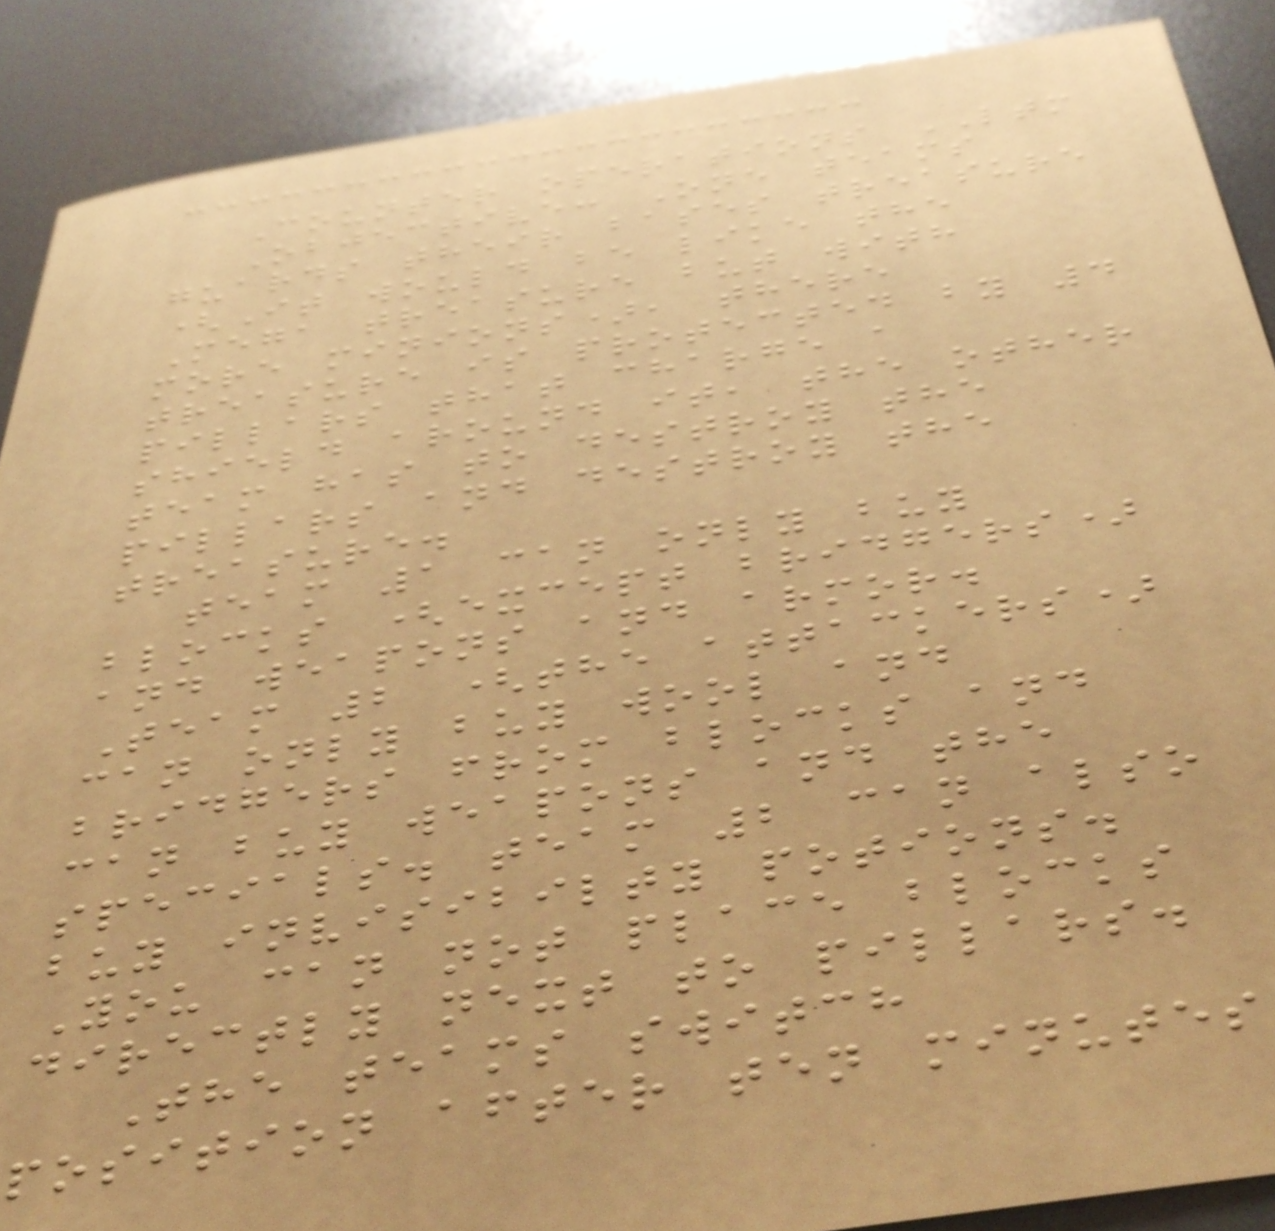Counter operations LTM
Objective: One teams
guards their bases treasure
(It would be like the
Mega treasure but with
more minions), there
treasure is protected by 4
pillars that charge a
shield around it, the other
team has to destroy the
pillars and destroy the
treasure.
team 1 can only buy
blocks (except bridgers)
and weapons and armor.
Team 2 (the attackers)
can only buy wool and
bridgers from blocks and
can buy weapons and the
specials. team 2 can also
buy invisibilty potions.
You can not place blocks
directly next to pillars.
The teams switch
position after ten minutes
